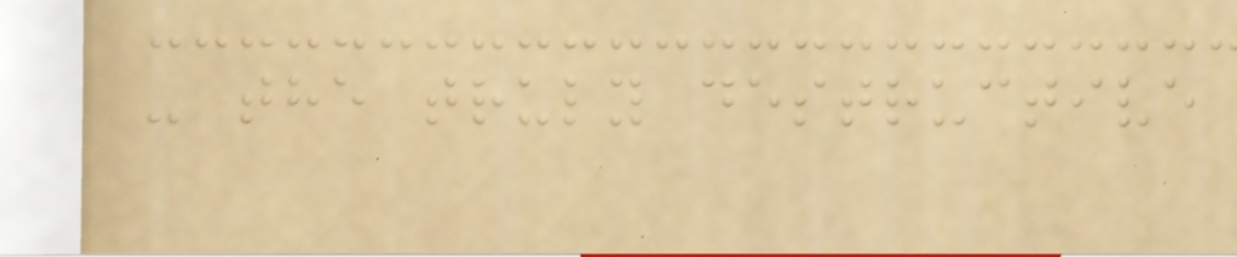- the truly destructive
